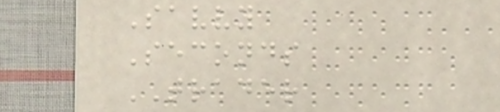Savvy
Seconds
TRADER
